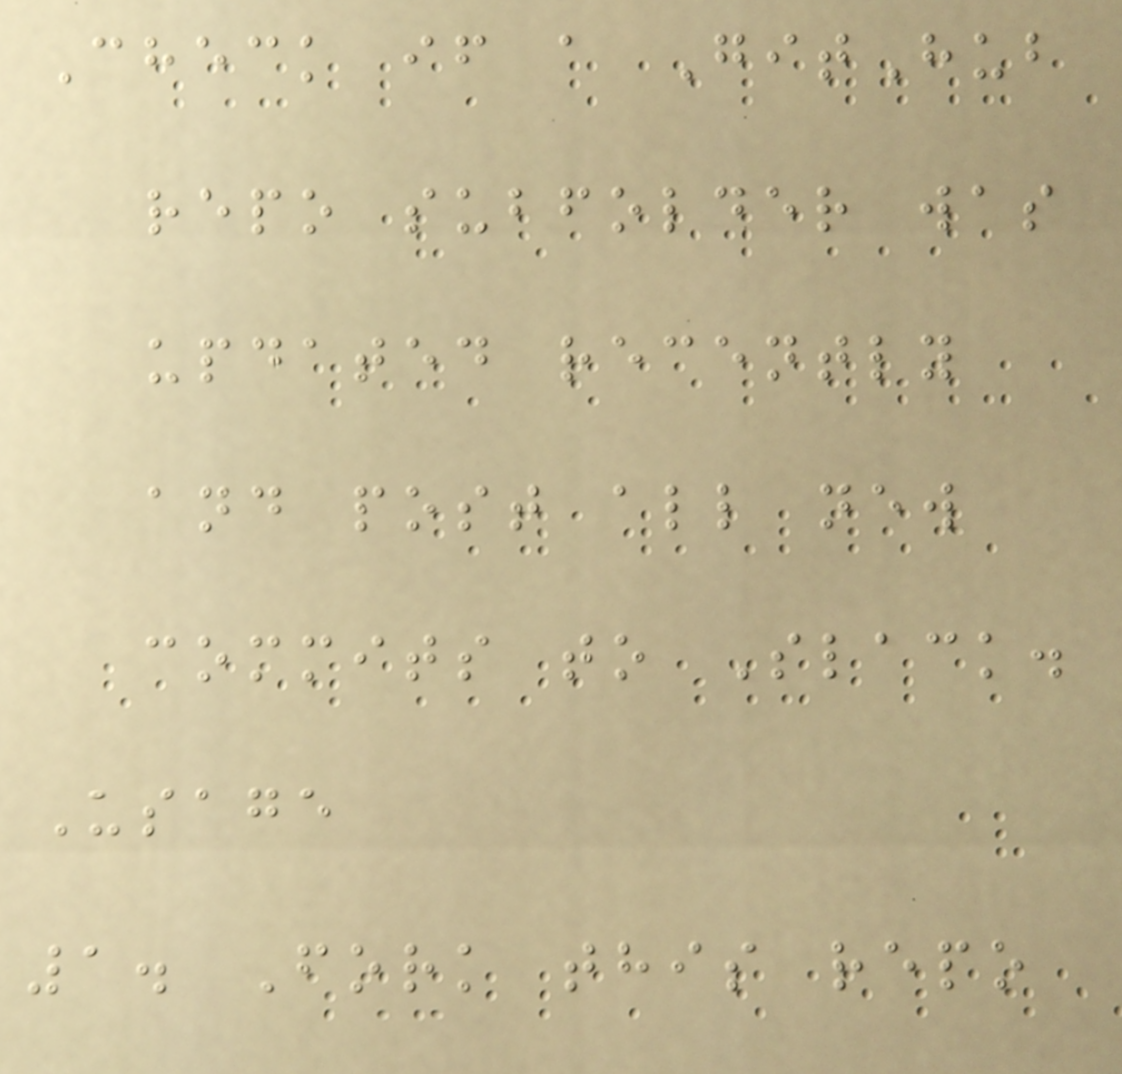Check if a GitHub
repo subfolder was
updated recently
and post all new
commits to Slack.
Usage
1. Fork this repo
